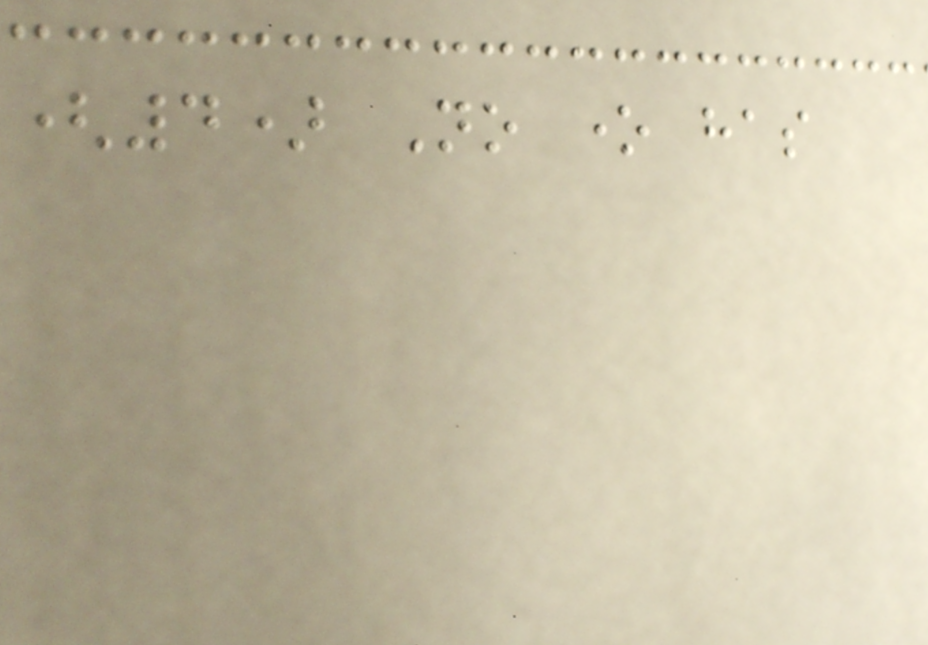(4) No one has
